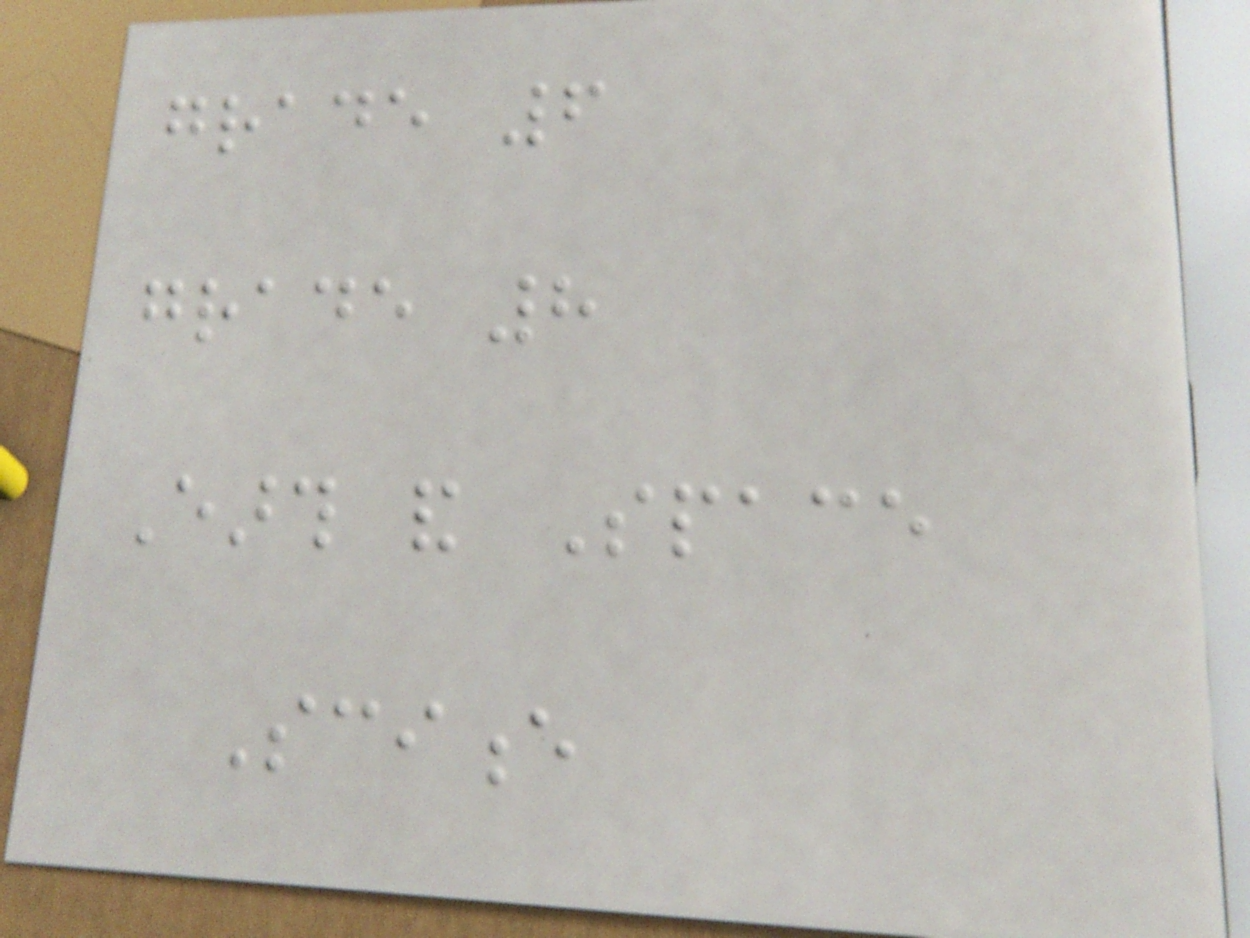grade 6
grade 8
Earth and Space
Science
